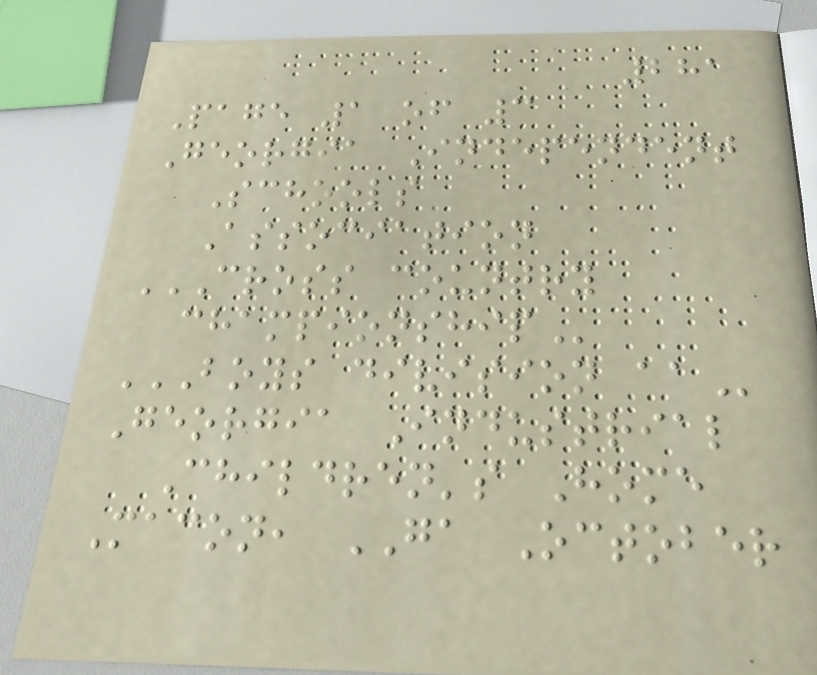281
Page 1 of 3
Georgia Independent
Schools
Association
CROSS COUNTRY
CHAMPIONSHIP
BOYS DIVISION AA
Georgia Industrial
Children's Home
Macon, GA October
